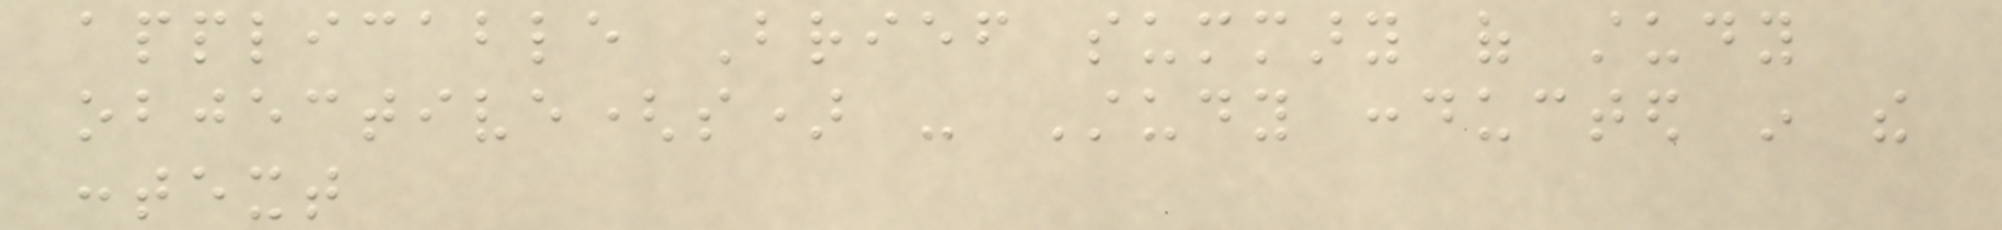applicable Brief summary of study
objective(s) - Study conducted in the
context
